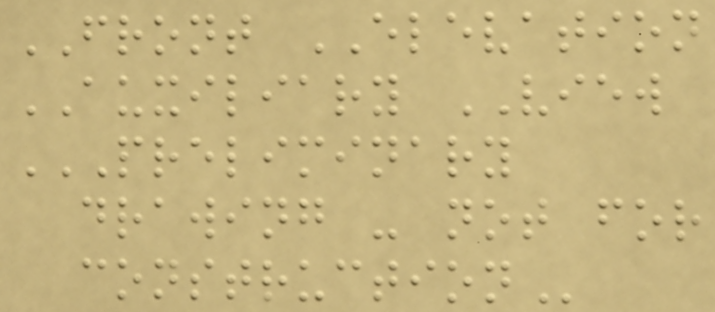FRONT ELEVATION
AUXILIARY VIEW
PRELIMINARY
DRAWING - NOT FOR
CONSTRUCTION
